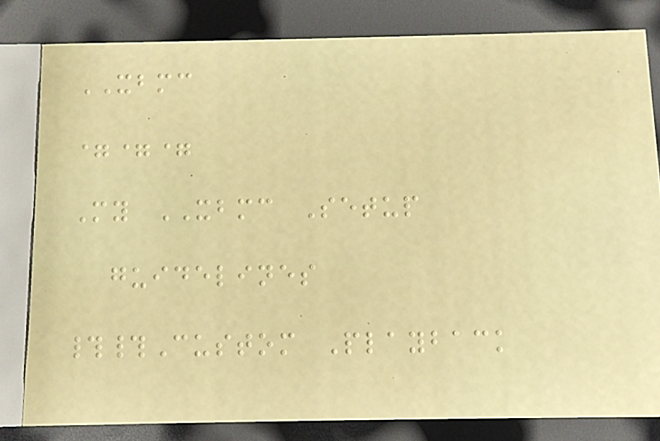XBMC
===
My XBMC Setup
guidelines
##Custom Playback
